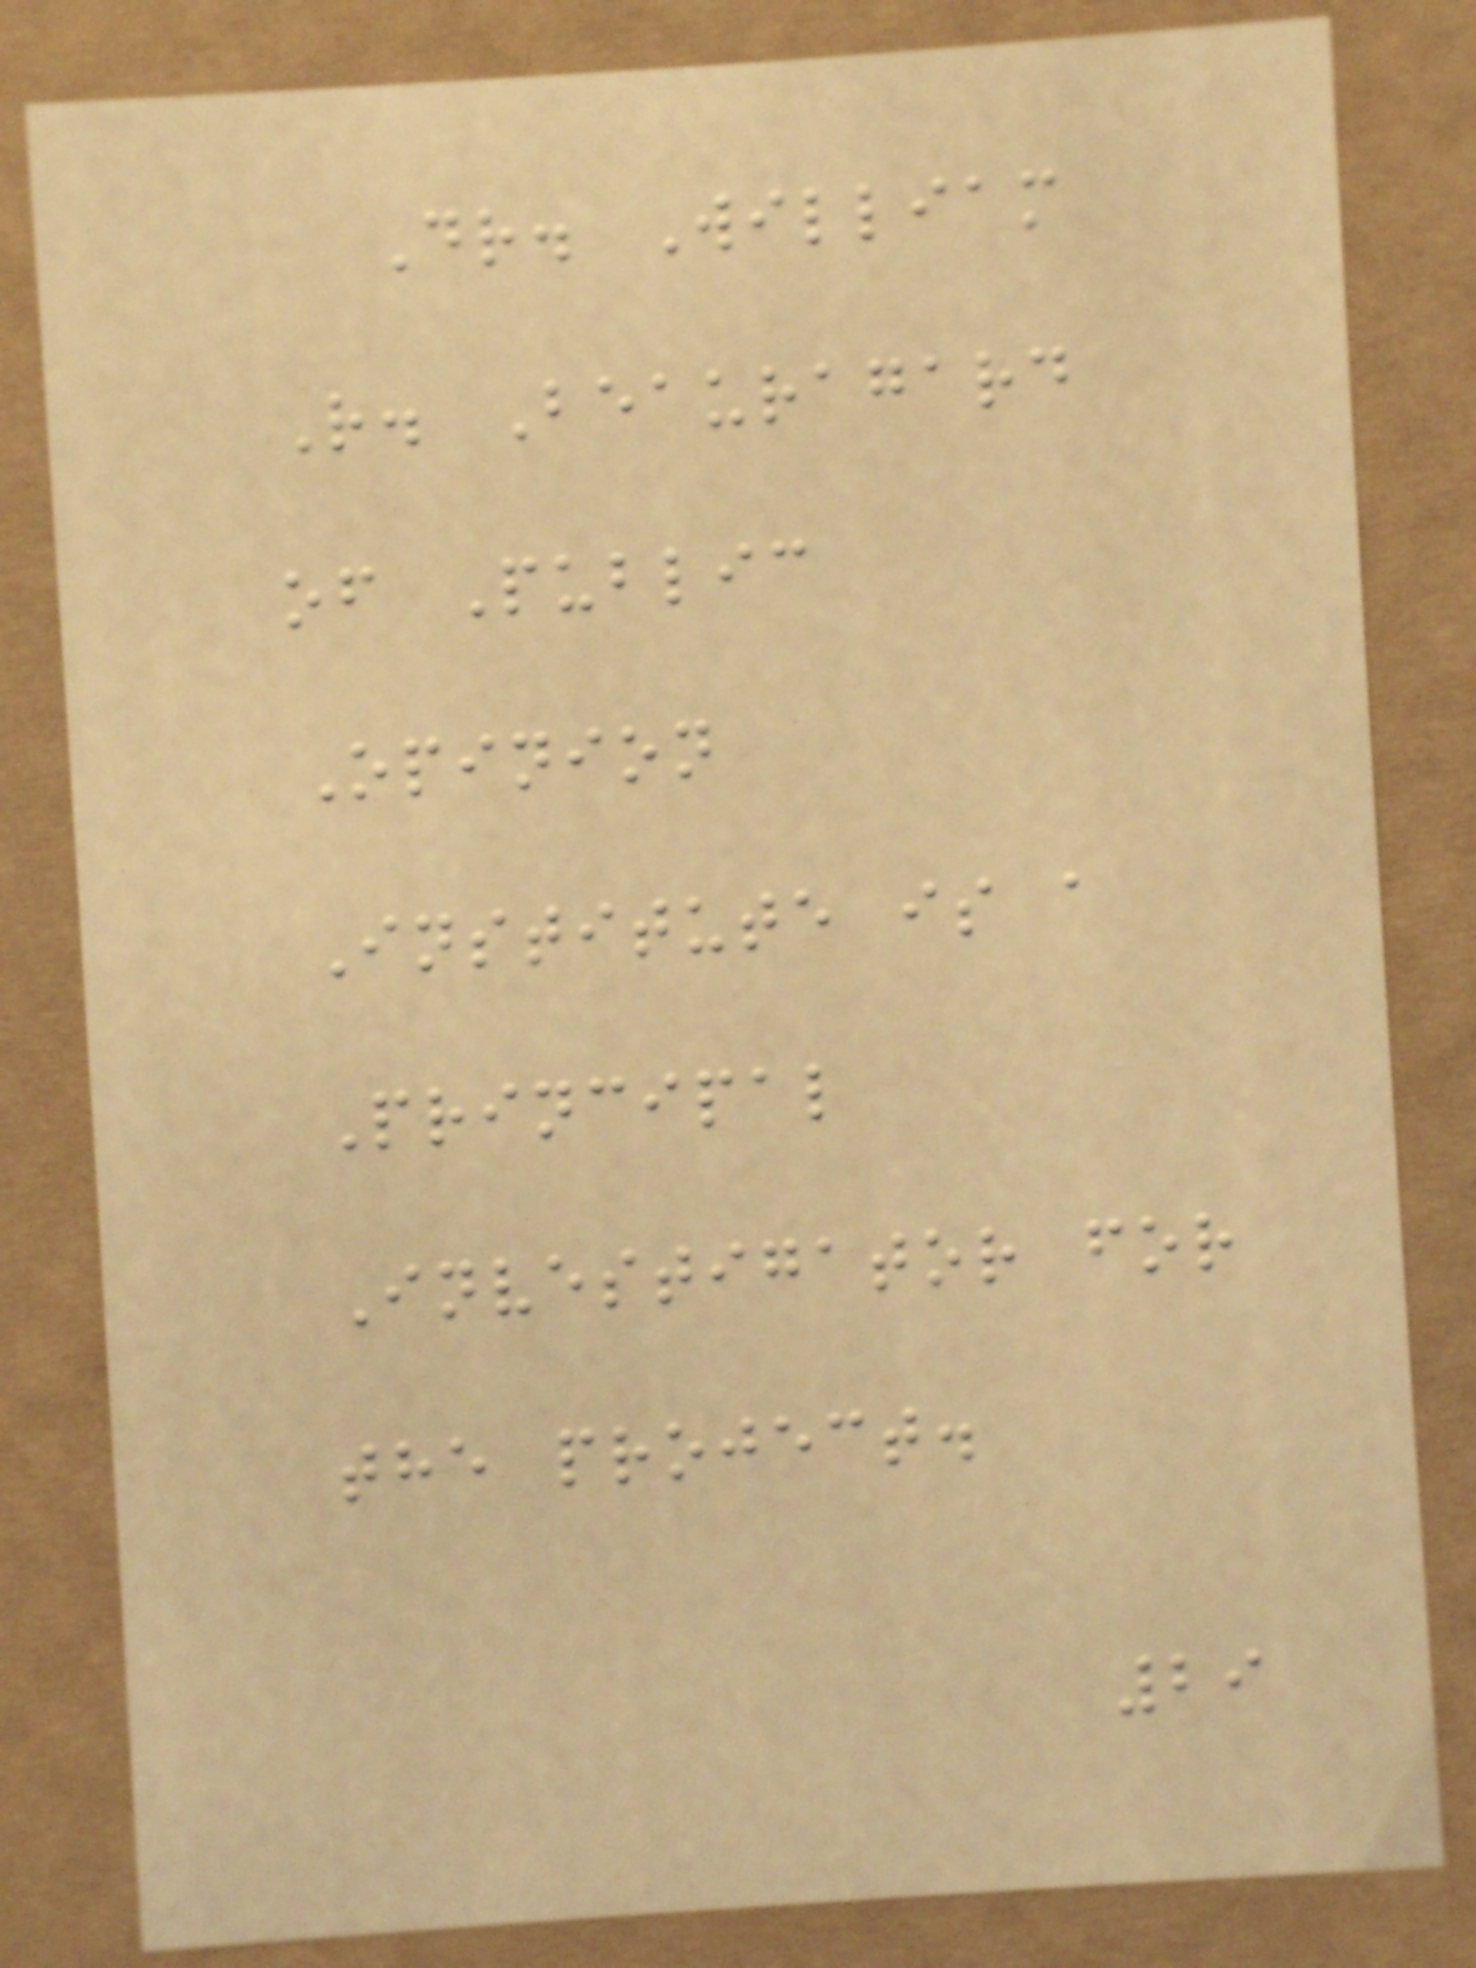Dr. William
R. Beauragard
of Public
Opinion
Institute is a
Principal
Investigator for
the project.
29
